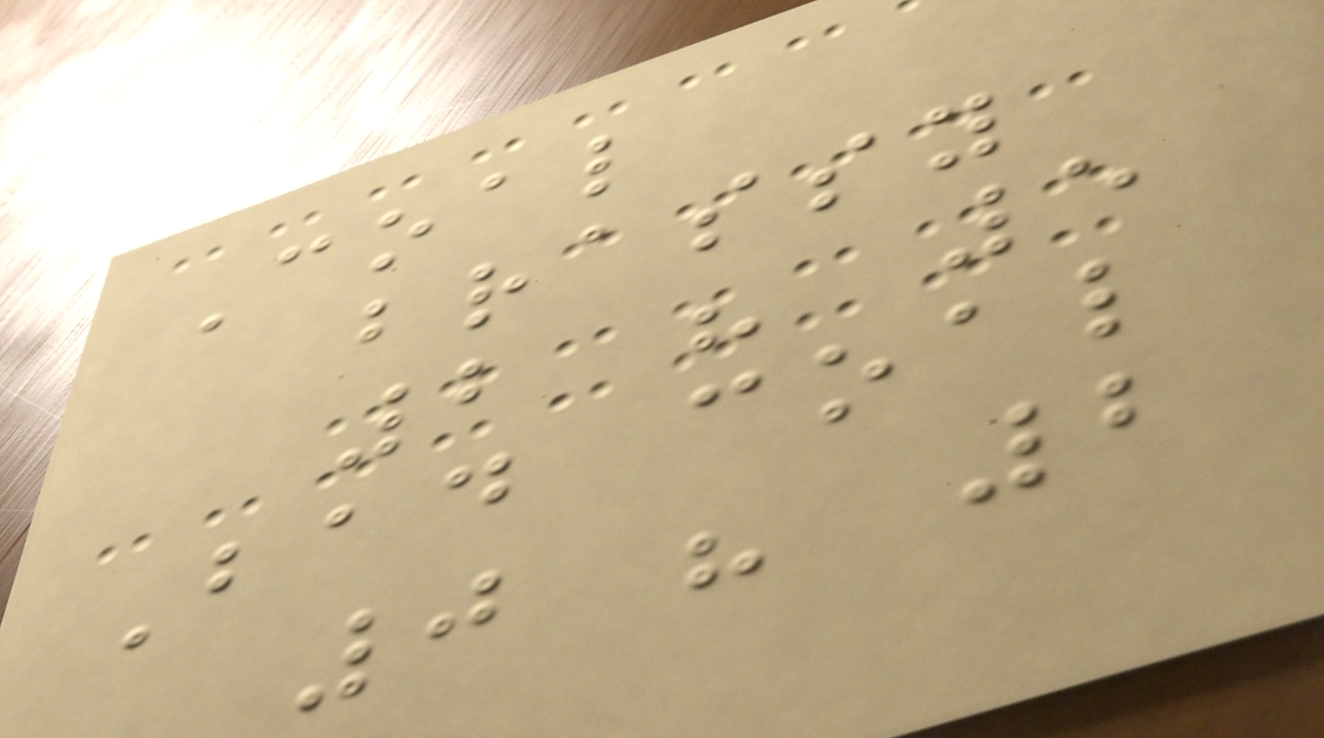Coal
brassy
2 " 5
Bad coal
0 " 2
